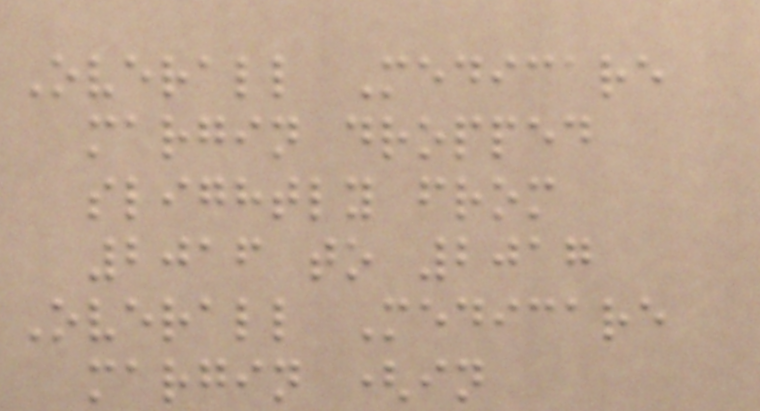Overall Medicare
margin dropped
slightly from
2016 to 2017
Overall Medicare
margin (in
